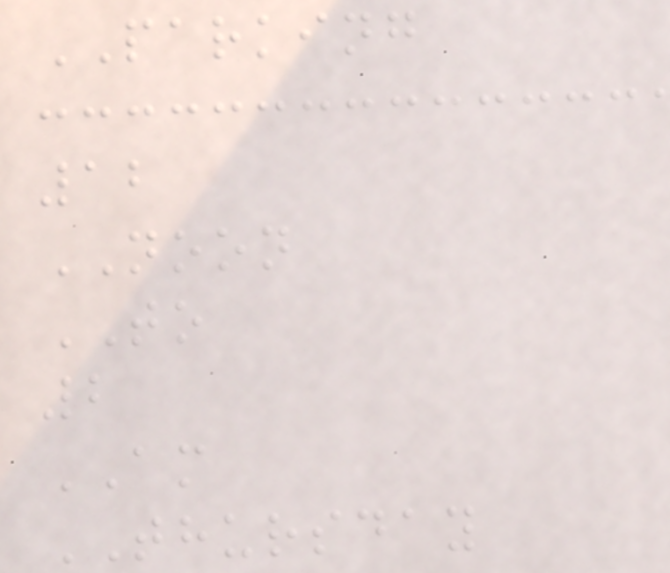PARKING
12
NOON
TO
2
AM
THURSDAY
